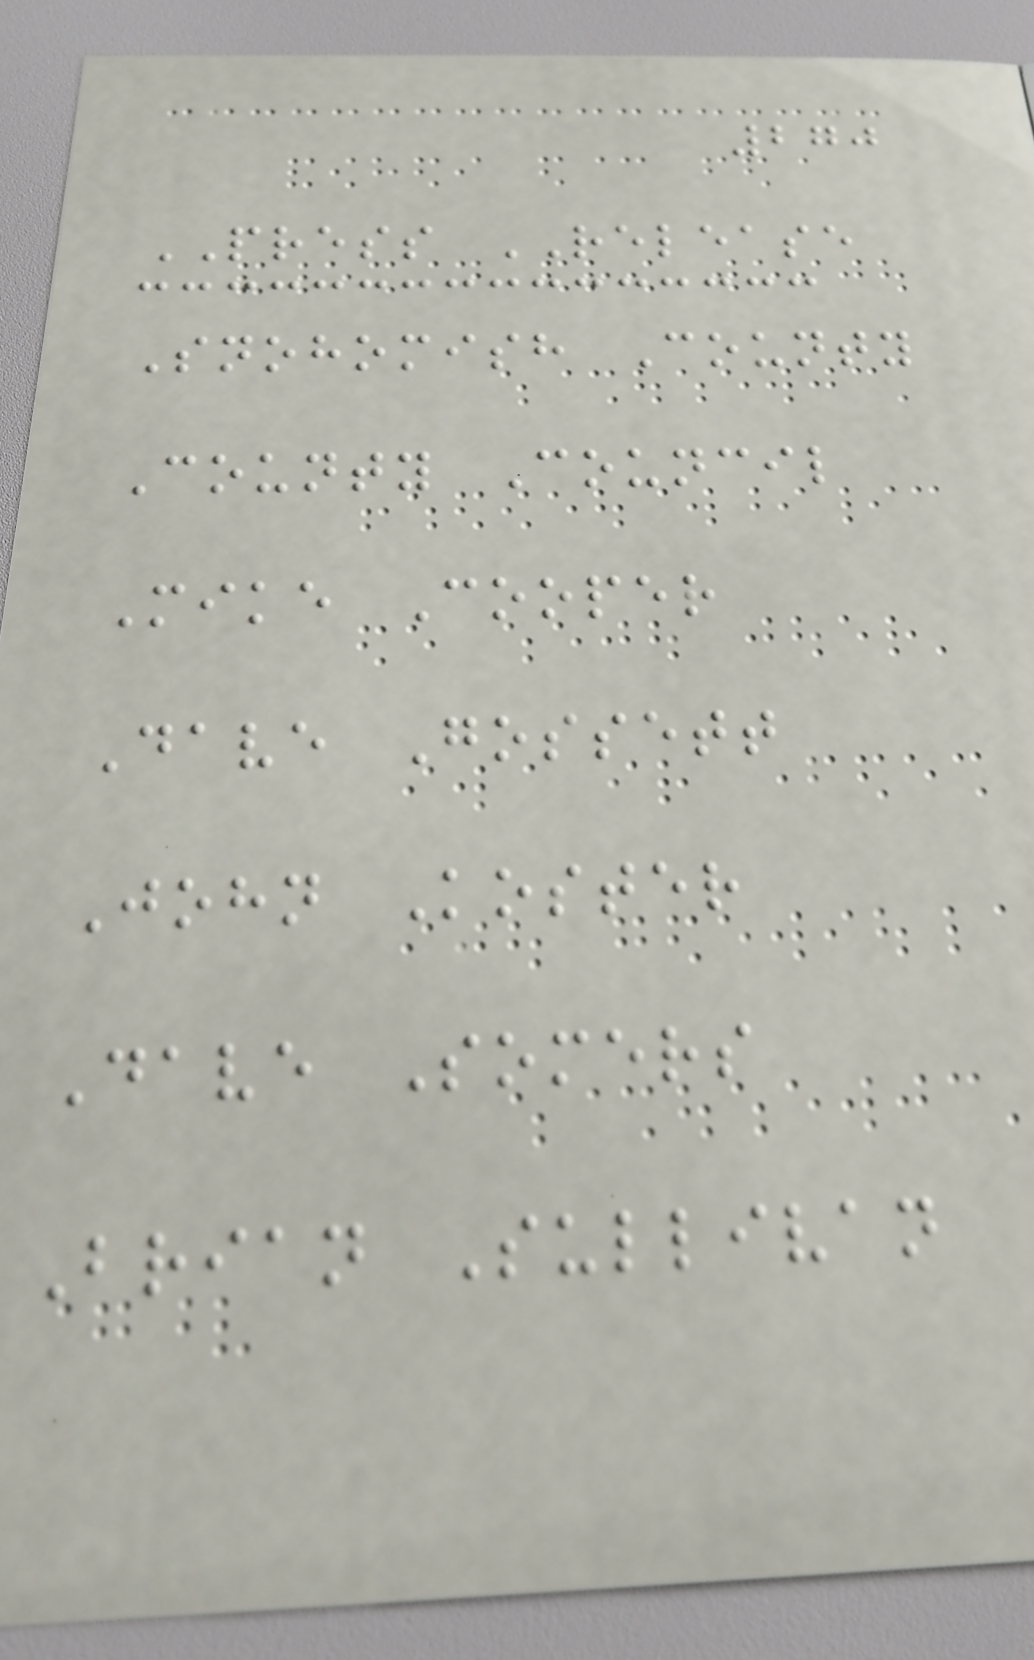270
PRESS RELEASE
Snohomish County
County Council
Mike Cooper
Dave Gossett
John Koster
Dave Somers
Brian Sullivan
